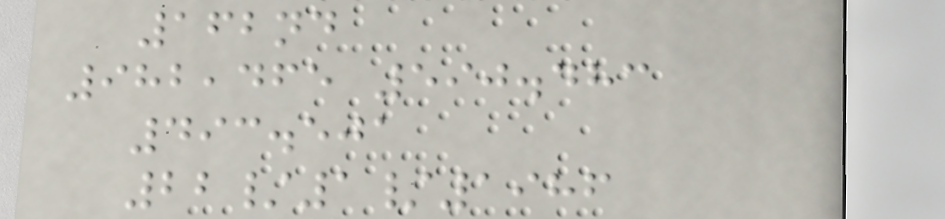162nd
982,465 590.483
493.501
22/1/1986
